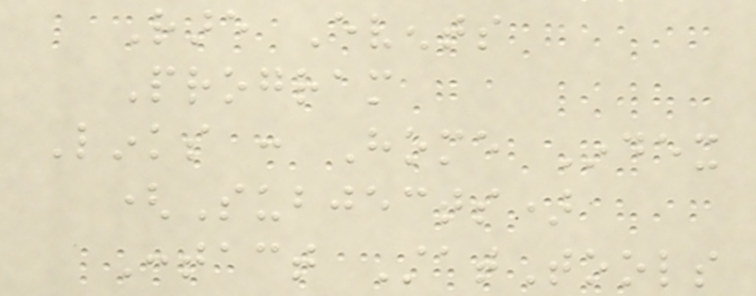Rare Events
Program
Links : Home Index
(Subjects)
Contact StatTools
